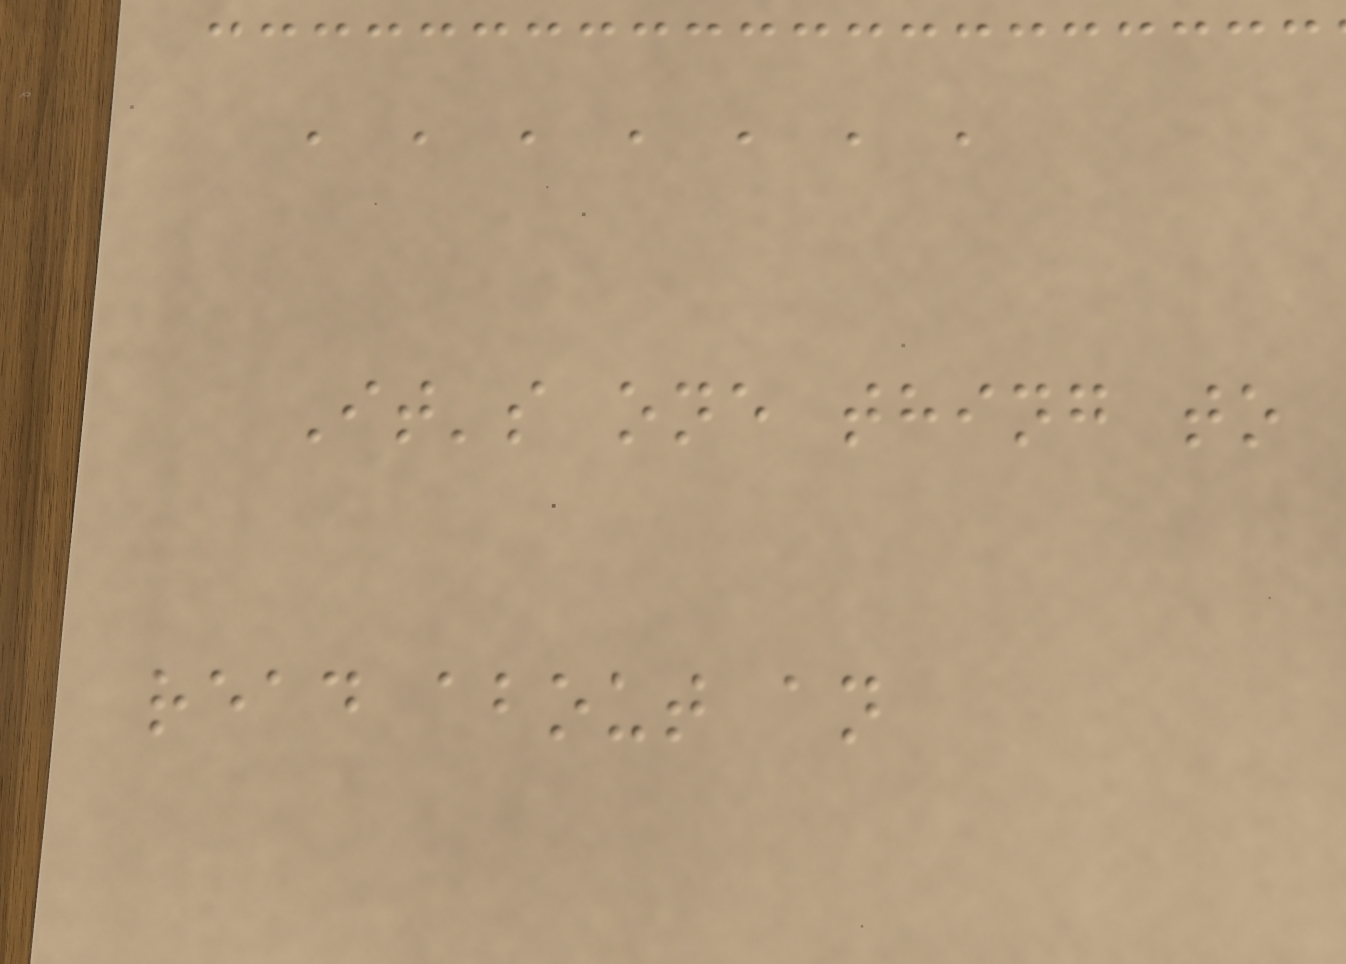, , , , , , ,
It's one thing to
read about an
